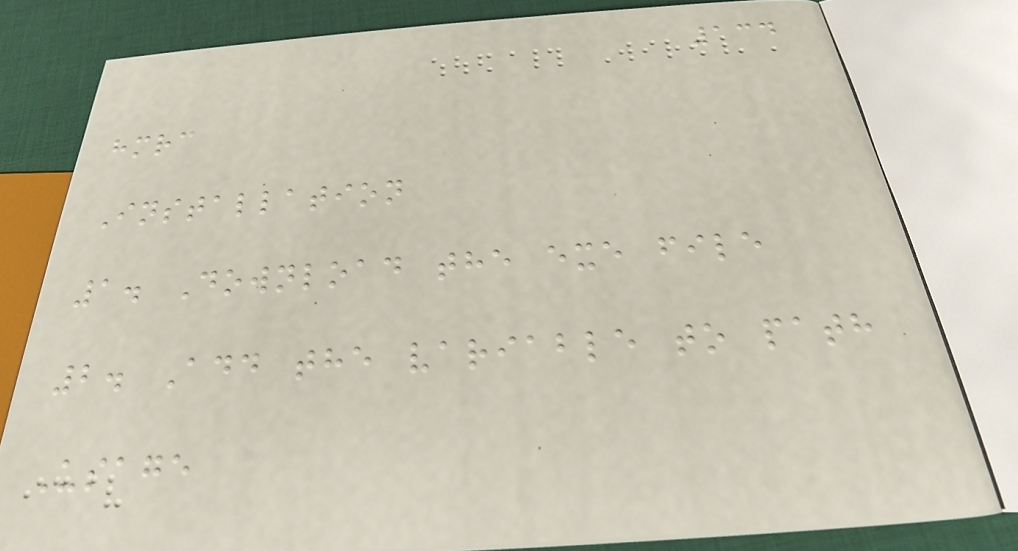134
hmrc
Installation
1. Download the exe file
2. Add the variable to path
Usage
